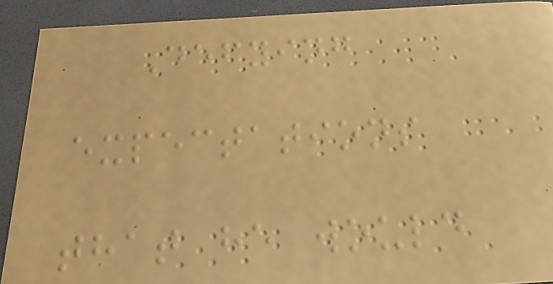Defying
expectations
that he would
